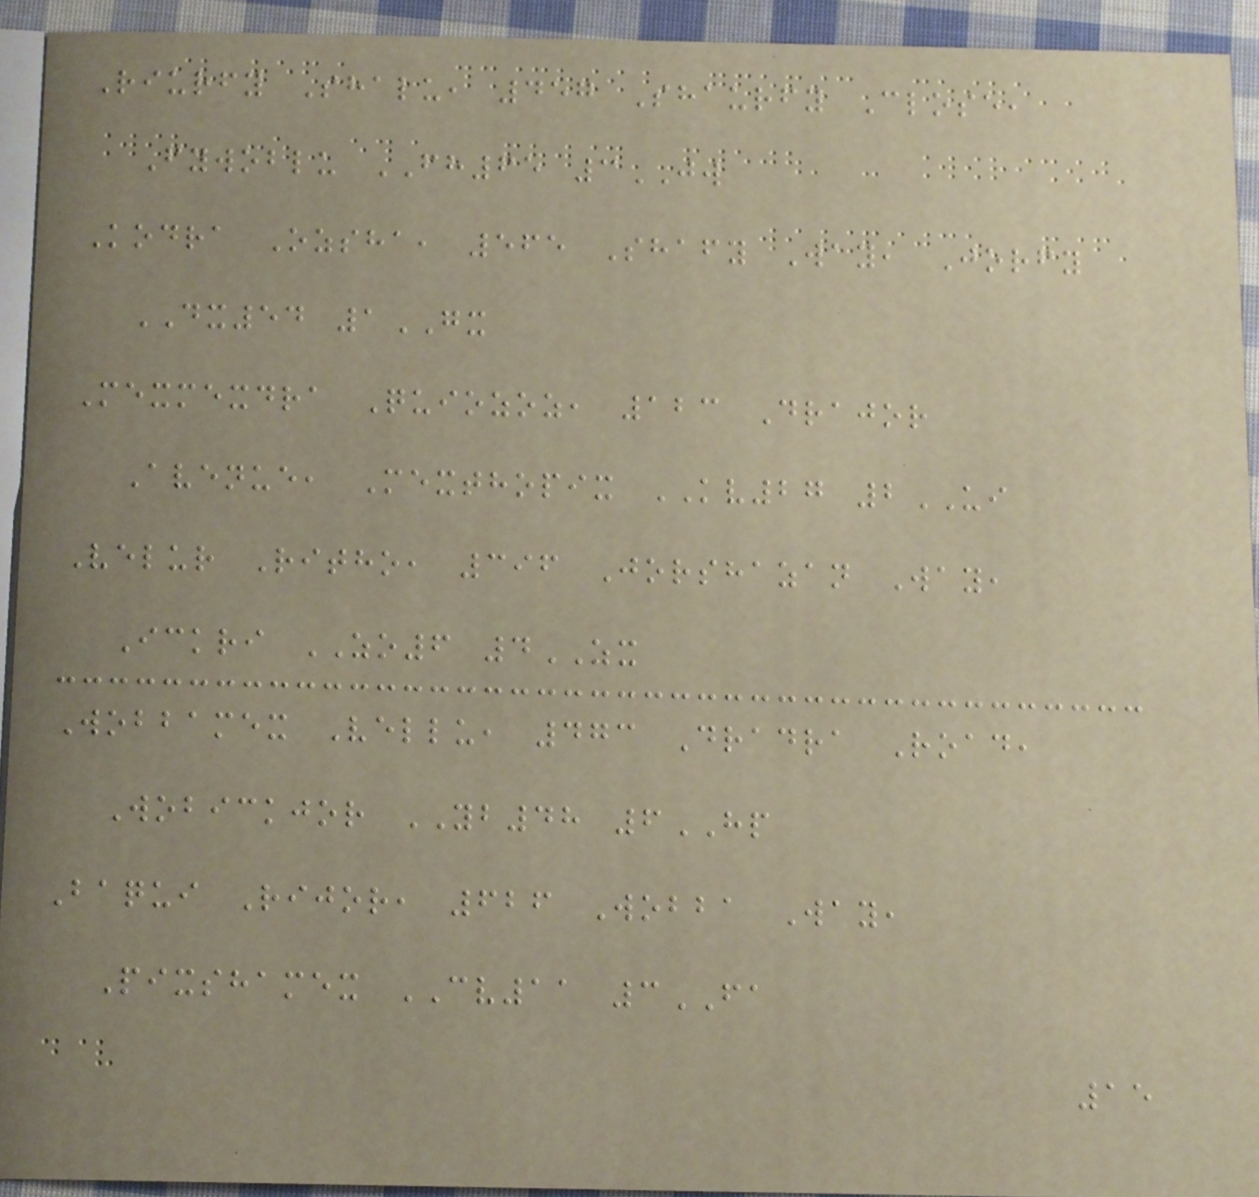Riurfy Shalu, 457 Shaurfy Close,
Fywoblu FH65 3JW
Kodra Ozsha, 565 Shafy Way, Jorfy
DX54 1GX
Mexmexdra Quiozoz, 123 Drajor
Avenue, Mexthopix KV27 2UI
Velur Ritho, 396 Jorshazan Way,
Ickri ZO6 4ZX
Wobbamex Vellu, 473 Dradra Road,
Wobickjor YB48 6HP
Baqui Rijor, 626 Wobba Way,
Pixshamex CV11 3FA
15
